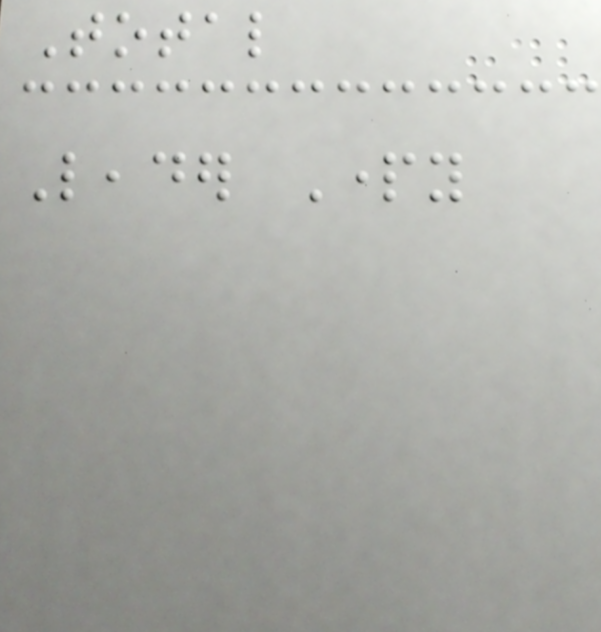Total
Leader Party
